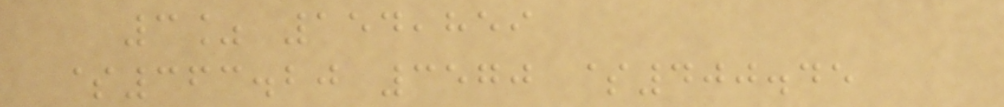3% 154,859
$363.20 3570 $400.45
